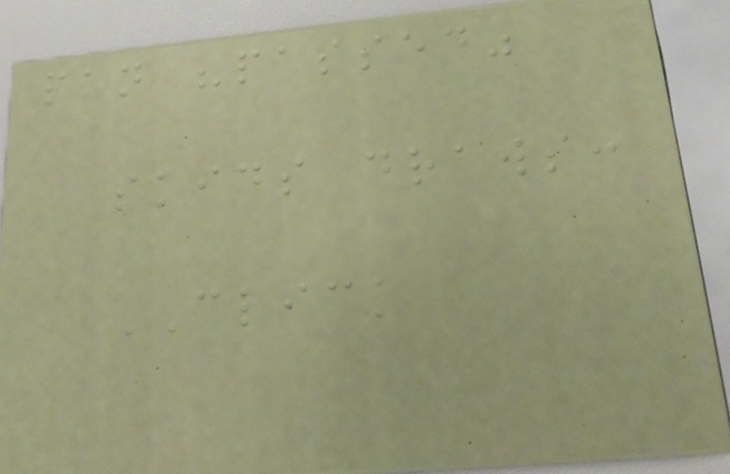pan "passed"
skids draws:
CLICK
